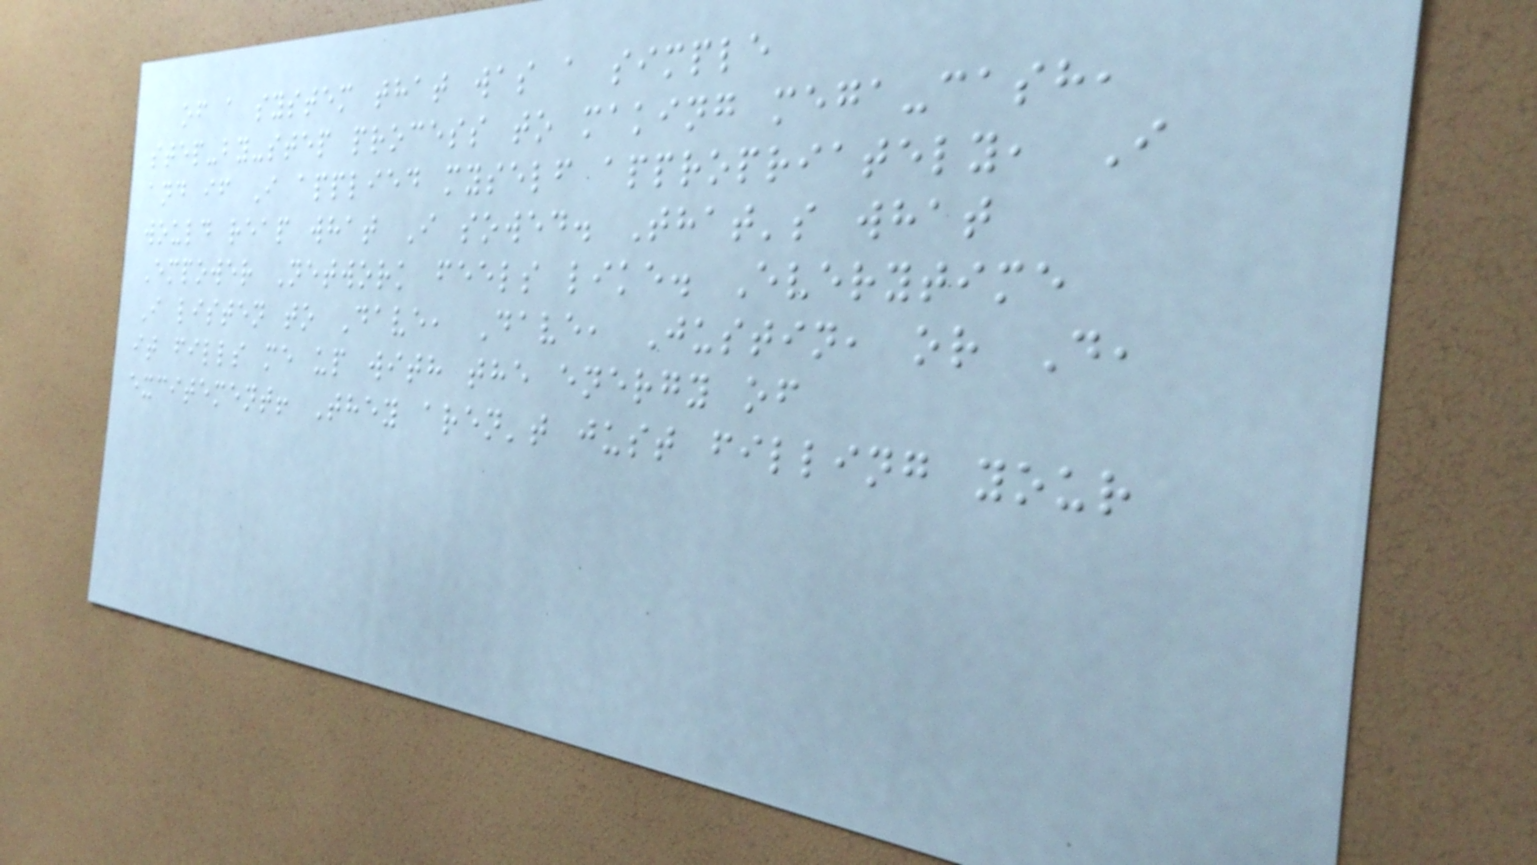of a system that was a simple
step-by-step process to making mega-cash,
and if I applied myself appropriately, I
would reap what I sowed. That's what
Empower Network feels like. Everytime
I listen to Dave, Dave, Justin, or D,
it fills me up with the energy of
excitement! They aren't just filling your
